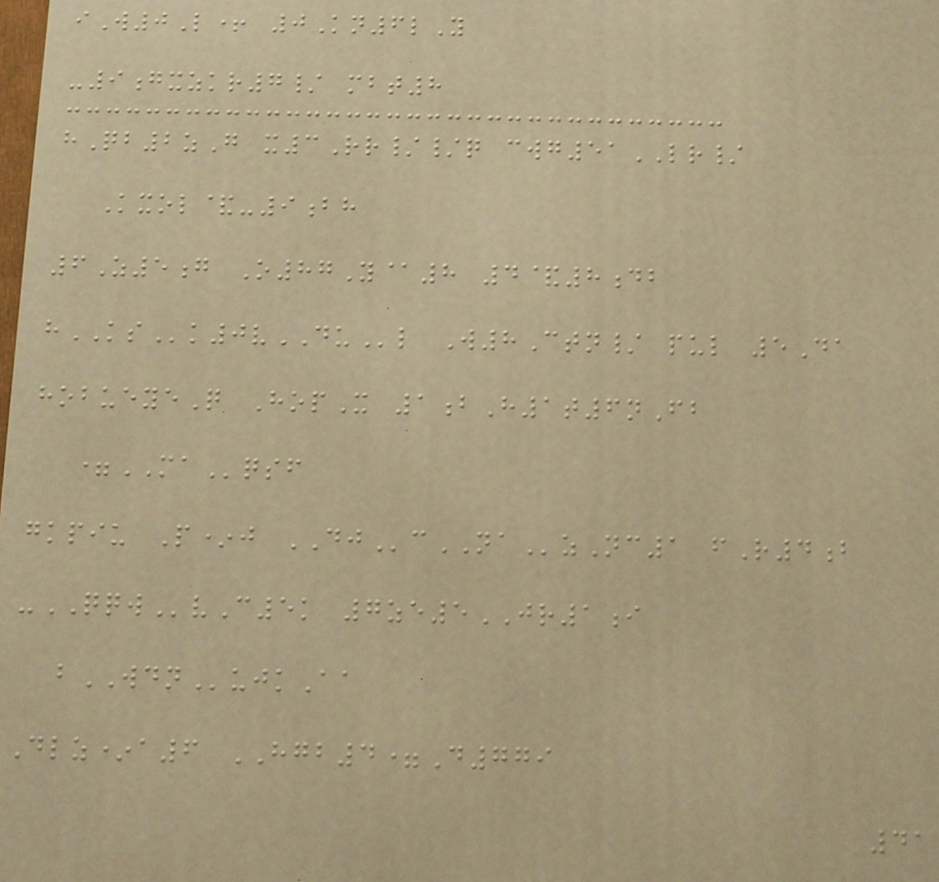iW0L+ 0Kn6lY
-9gxzkr7/ mbt8
hQb2zG x3Rr//q cwg51LR/
Kxol&-9bh
6Z5g O87Y@8 4&8db
hKSk0vDUl W8Ctn/ pul 5Da
hobueyeQ HopX 1bH1t6nFb
=MAqsf
gkpiu P*j DJcNAzNc1 fR4b
-QQWvC5k 7ze5JR1i
bWDNujkAa
Dlz*a6 HGB4=D779
41
